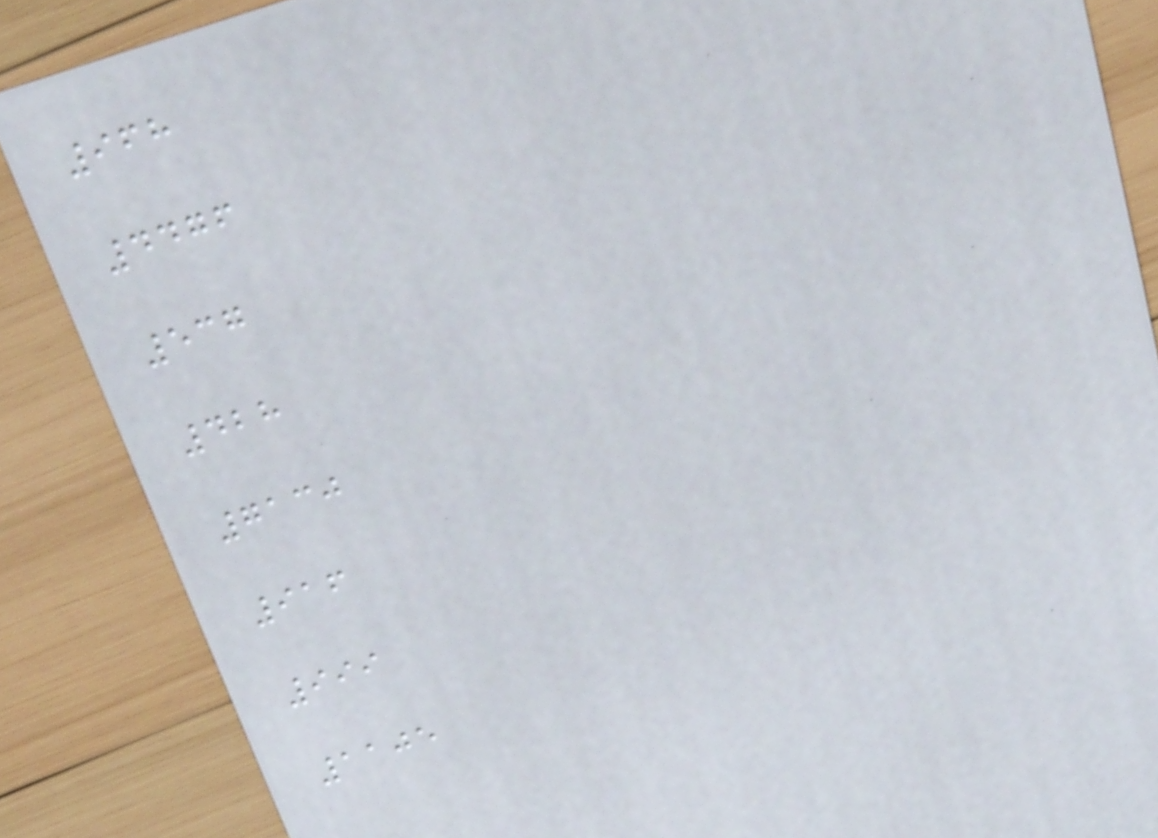968
4476
537
428
7130
916
999
1105
